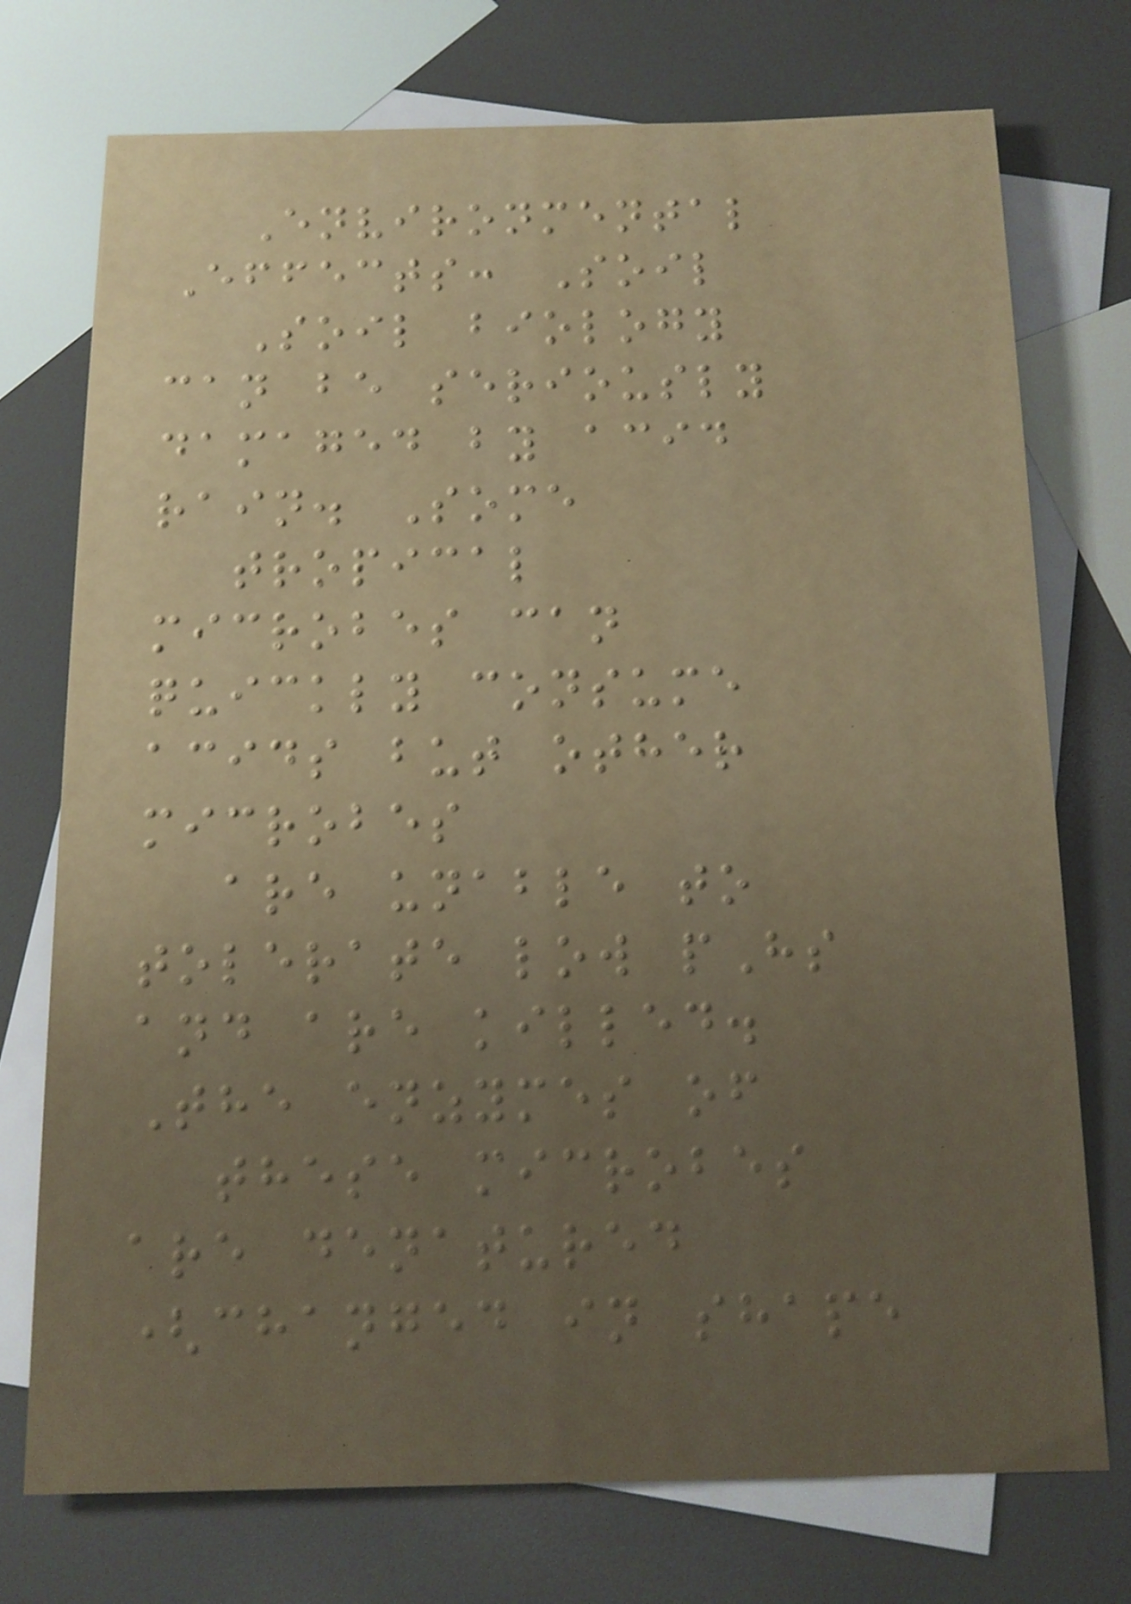Environmental
Effects: Soil
Soil biology
can be seriously
damaged by acid
rain. Some
tropical
microbes can
quickly consume
acids but other
microbes
are unable to
tolerate low pHs
and are killed.
The enzymes of
these microbes
are denatured
(changed in shape
